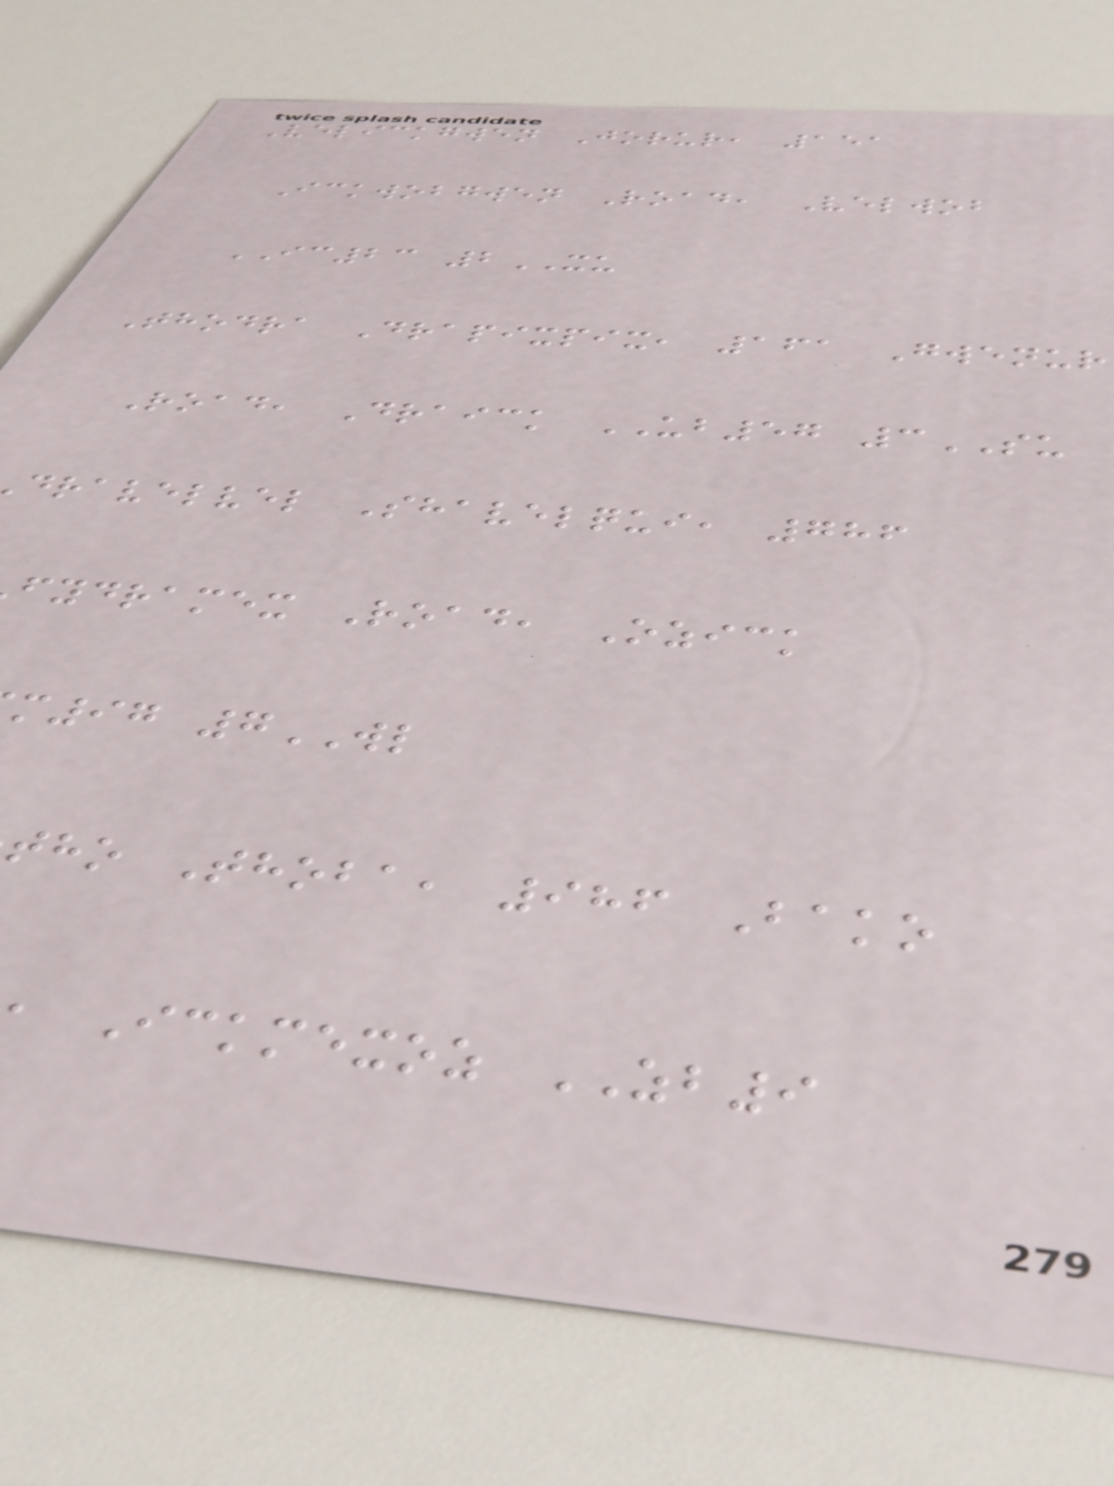Velickgwen Jorur, 151
Ickwobgwen Road, Velwob
IC23 2XU
Thodra Drapixpix, 161 Gwenur
Road, Draick UB57 3SU
dravelvel Shavelqui, 786
fydramex Road, Ozick
m97 7WL
tho Thoba, 986 Bako
, Ickmexoz ZB9
